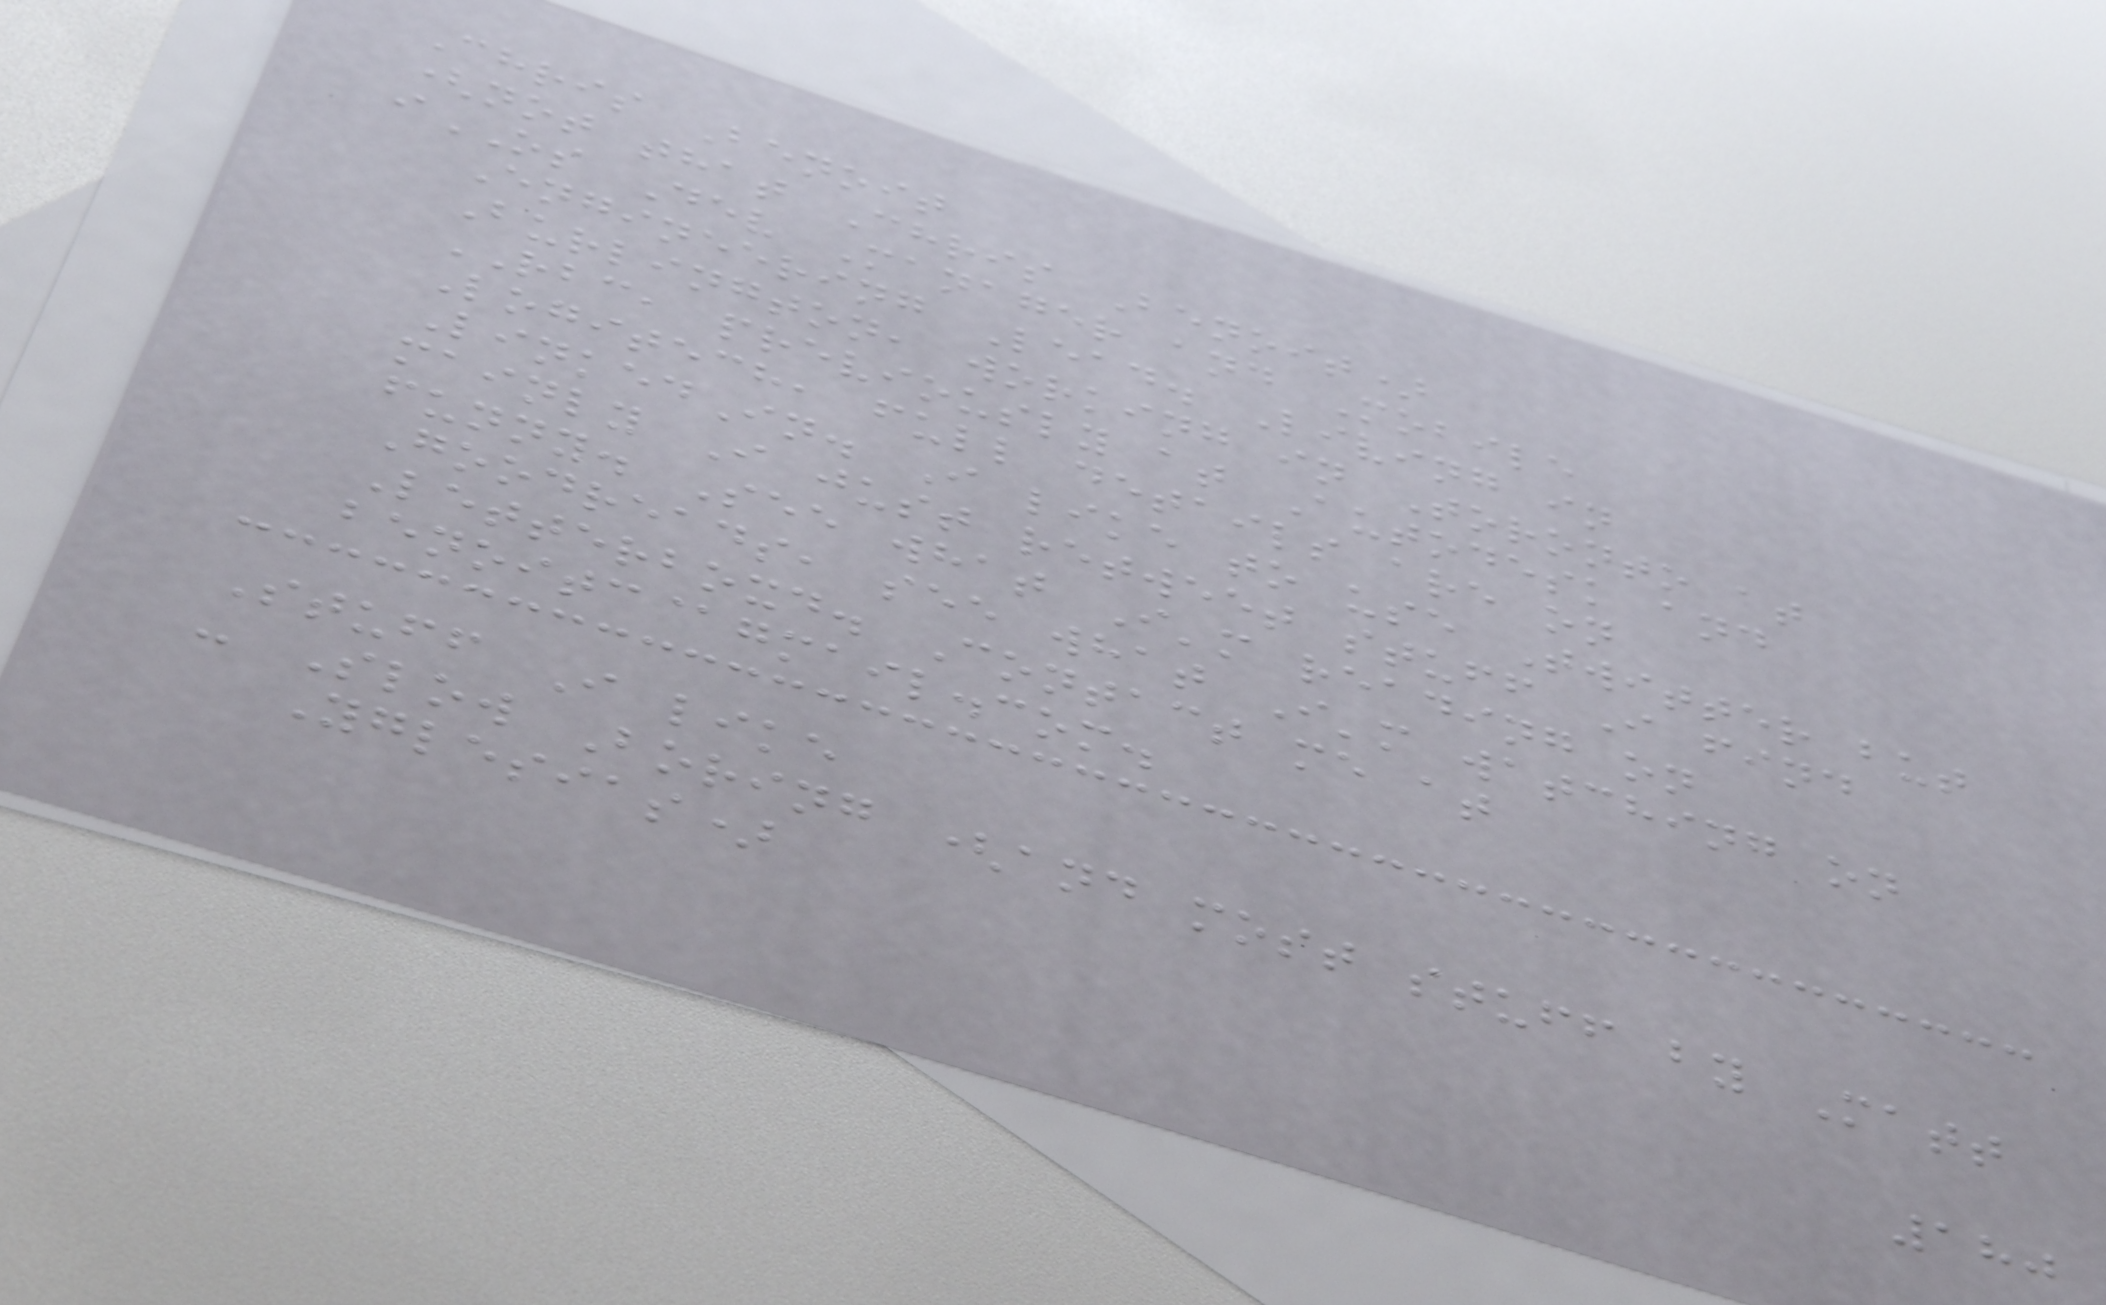Chris Benoit
(not that Chris Benoit)
iOS Dev Manager and Mobile
Engineering Lead. Living in
Burlington, working in Toronto at
RBC, previously at Autodesk and
Logitech, full details are on
LinkedIn. I like to use Twitter but
mainly I just retweet stuff I find
funny. See what I'm reading on
Goodreads, see what I'm watching on
Letterboxd. Contact me at
benoitc@gmail.com.
Stuff I like
- Slow Boring (and most stuff by Matt
Yglesias)
180
